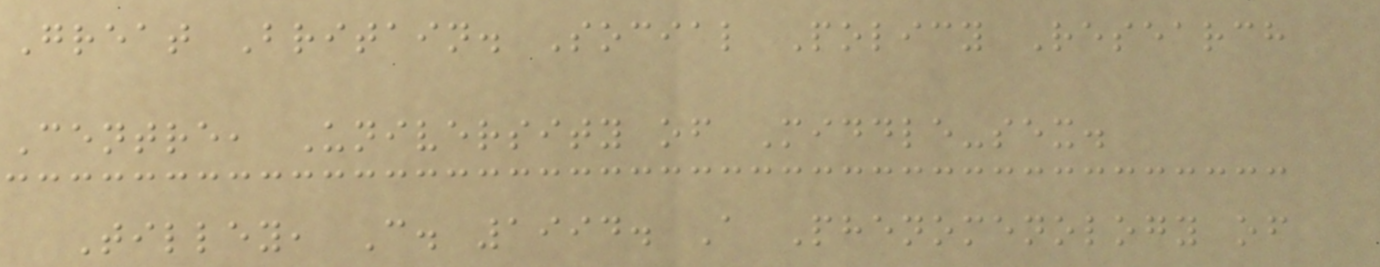Great Britain. Social Policy Research
Centre, University of Middle-sex.
Tilley, C. 1994. A Phenomenology of
